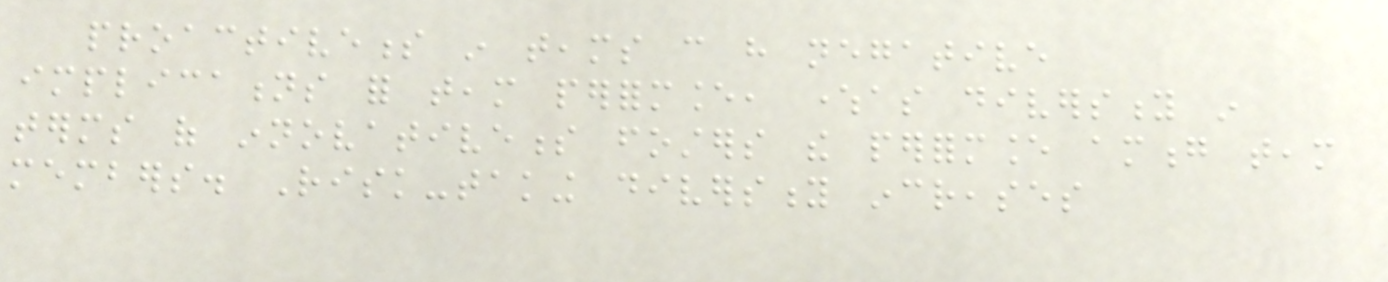proactiveness in teams can have negative
implications for team performance, whereas diversity in
terms of innovativeness fosters the performance among team
members. Risk-taking diversity increases
